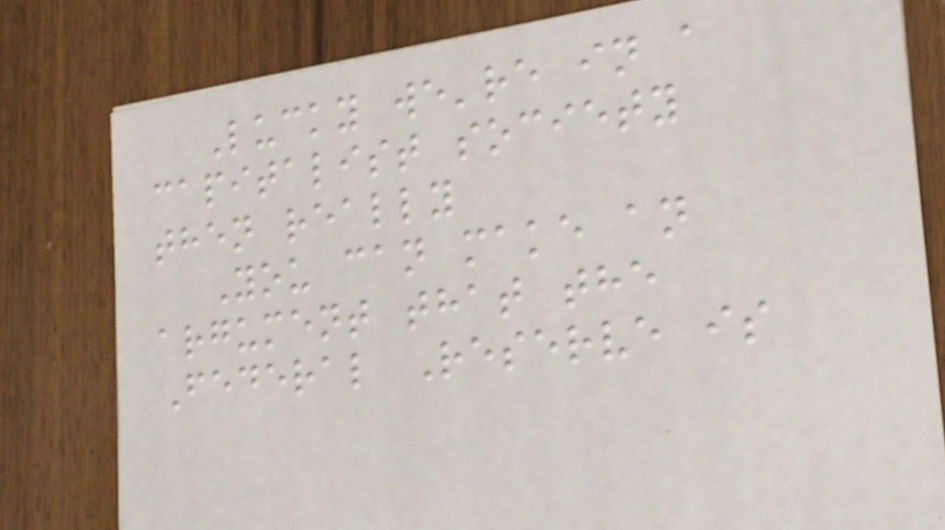Lucky we're in a
capitalist society
then really
You can make an
argument that the
Federal Reserve is
